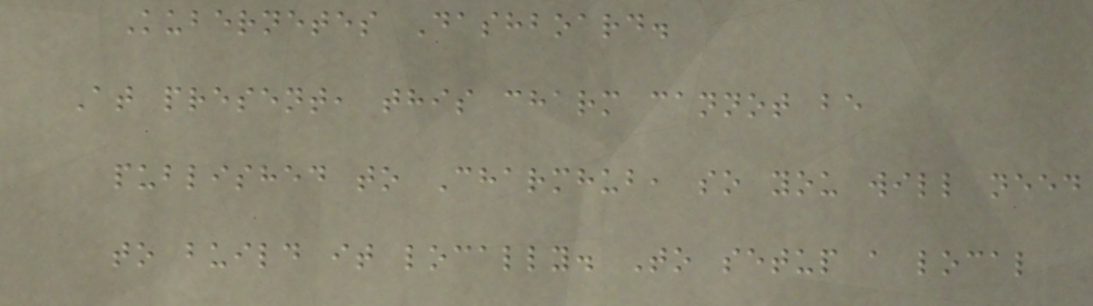Kubernetes Dashboard.
At present, this charm cannot be
published to Charmhub, so you will need
to build it locally. To setup a local
